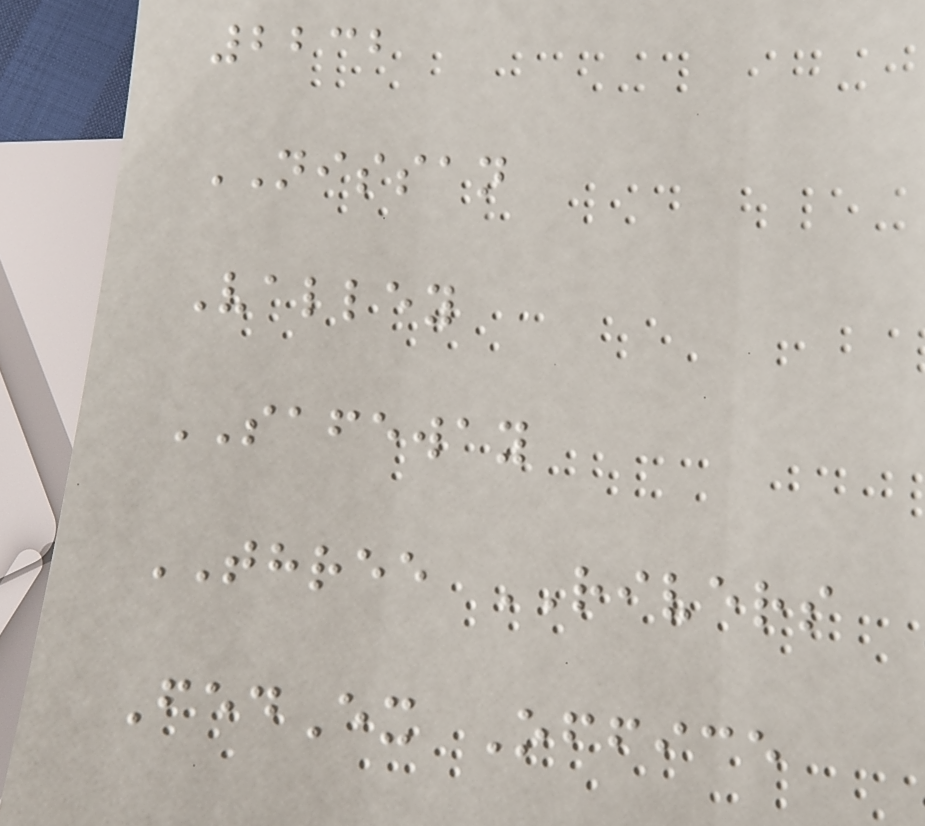2232
NISSAN
Valley
SAFEWAY
THREE RIVERS
FedEx Office
